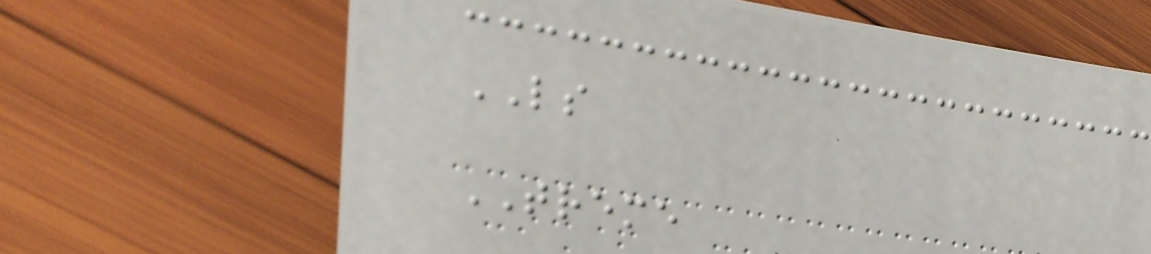LS
TREME
